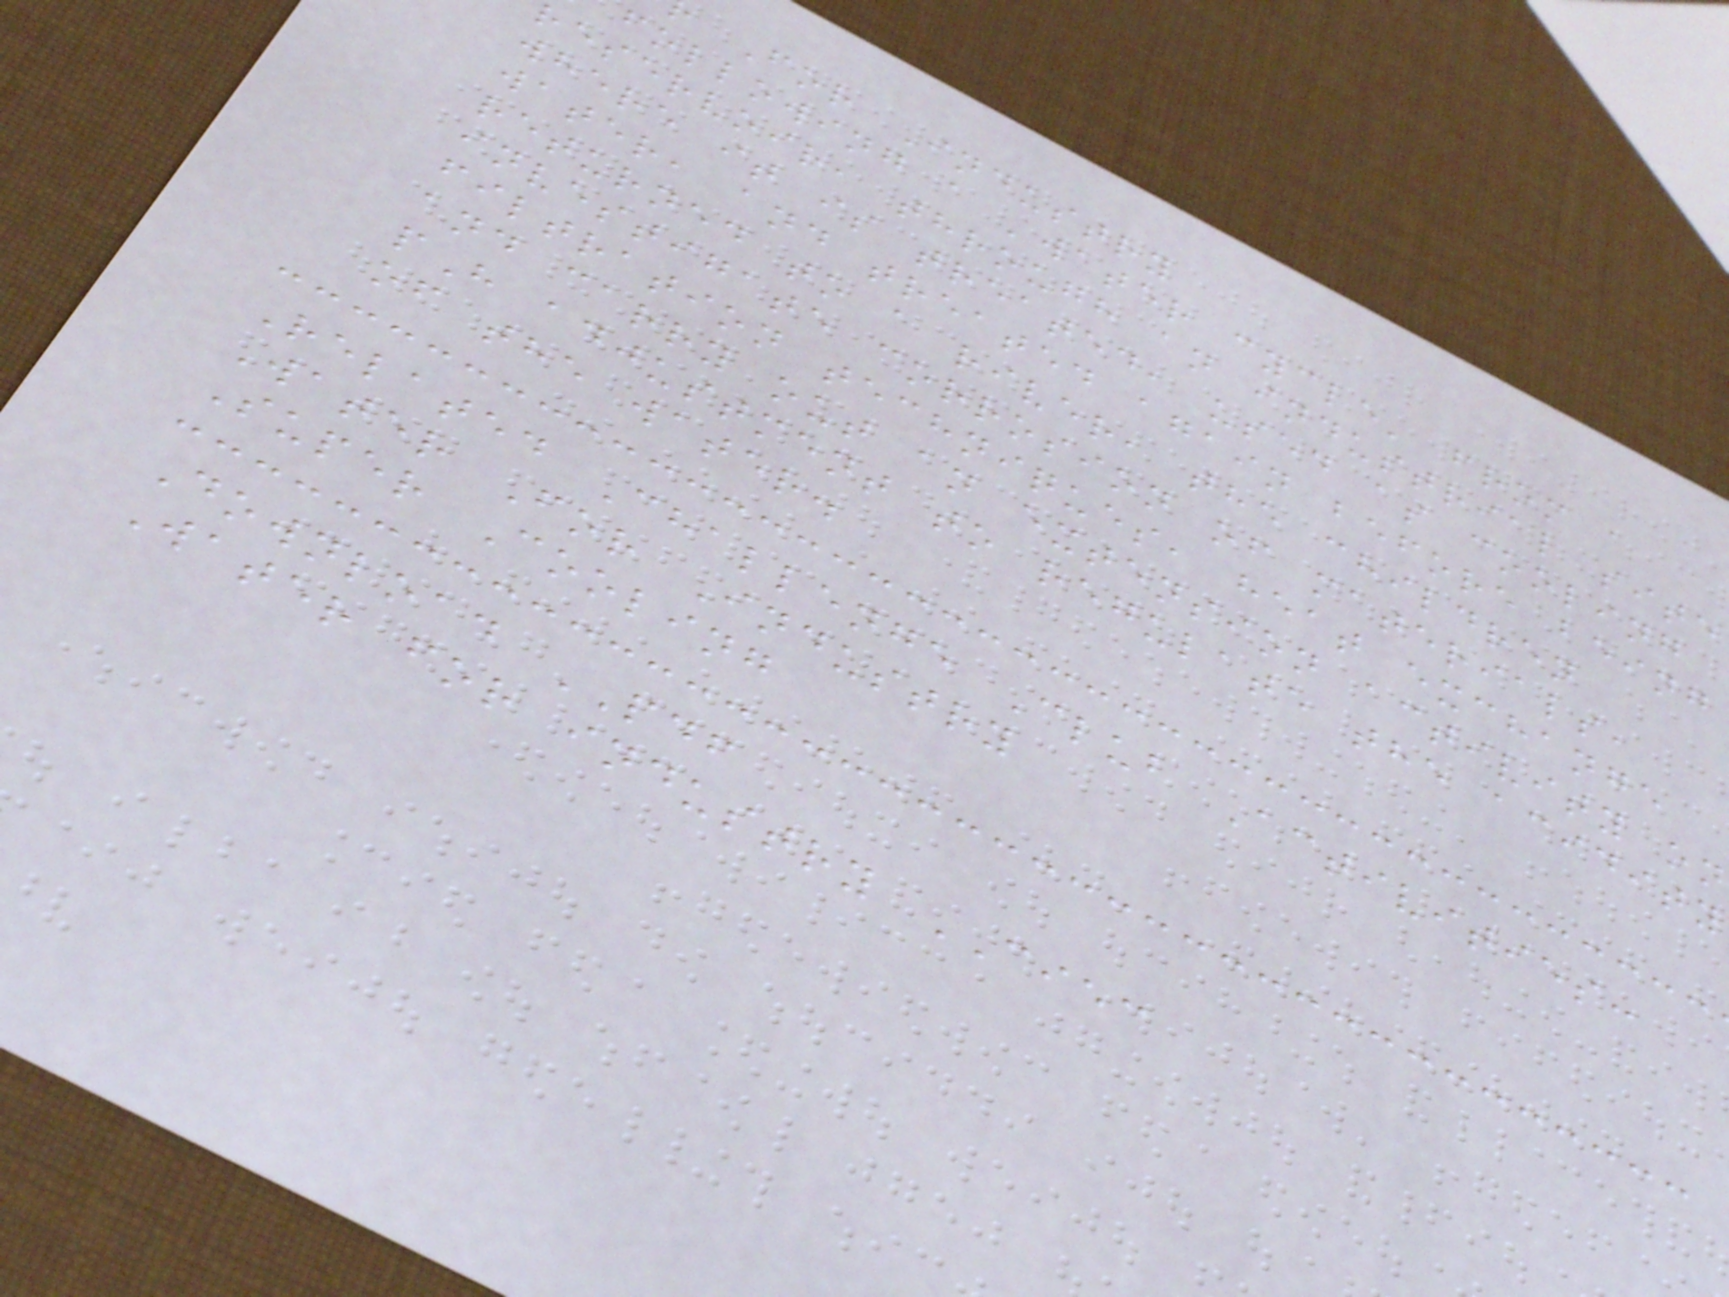For Industry
following a 'water cycle' from a
reservoir, through an industrial site
where it is treated, used as cooling
water, and treated again before being
returned to a river, the children
investigate corrosion of materials,
filtration techniques, heat exchange
and carry out an extension activity on
pH adjustment to regulate the acidity
of the water.
Related Challenge Club Activities:
Water For Industry
Super Cooling
Download PDF
Water for industry CIEC
